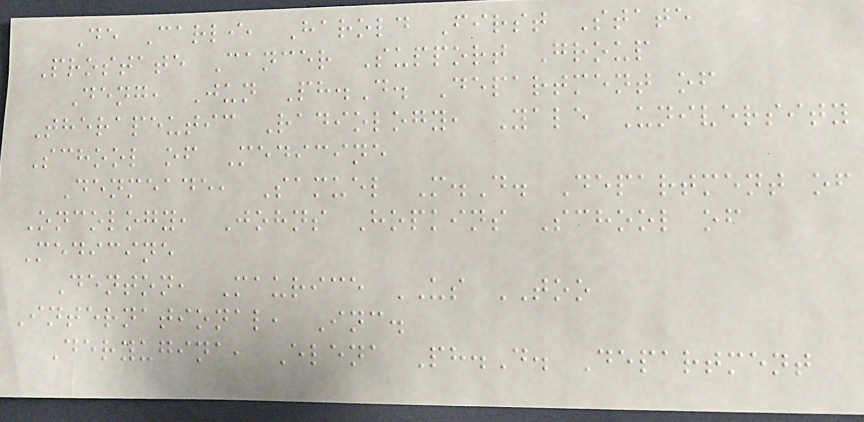De Carli, Harold First State
Prostate Cancer Support Group
Deng, Jun Ph.D. Department of
Therapeutic Radiology, Yale University
School of Medicine
Denmeade, Samuel M.D. Department of
Oncology, Johns Hopkins School of
Medicine
Denton, Maurice US TOO
International, Inc.
Deryugina, Elena Ph.D. Department
